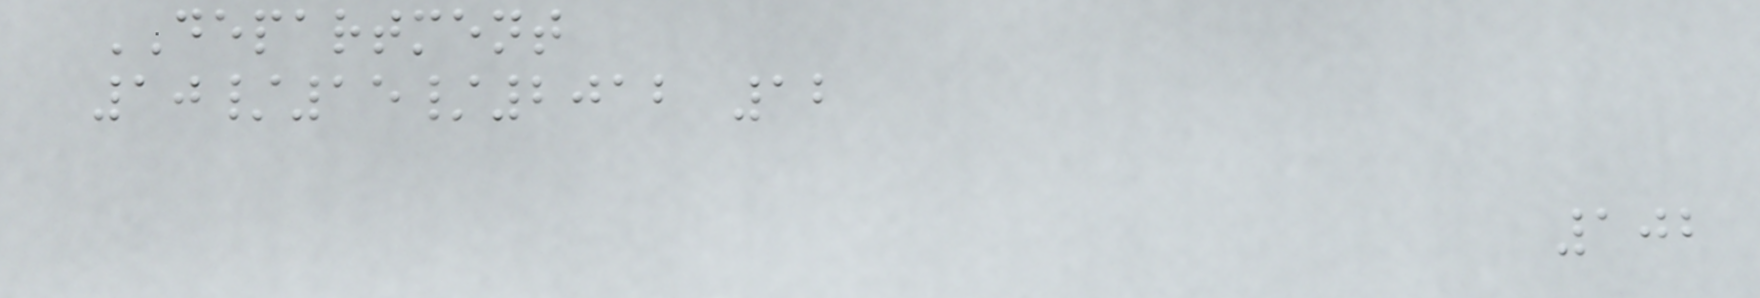DEPARTMENT
10/15/2012 12
102
